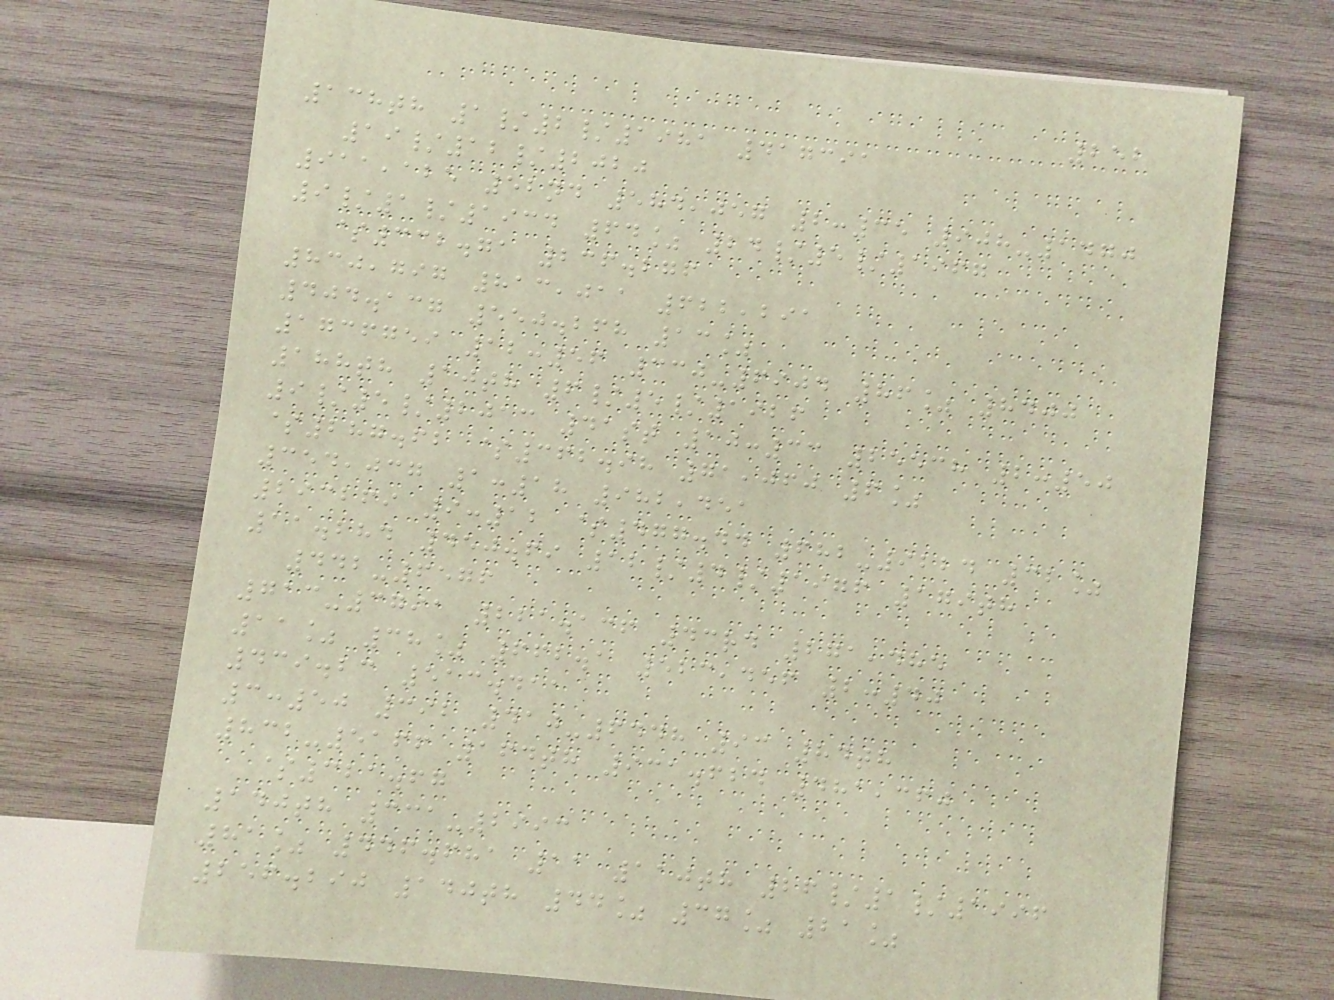252
138th 1/2/1981 417391
19/12/2020
911,125 52nd 584,057 2:35 908-1470
9/1/1934 64% 24/5/1967
$332.71 236.276
830,797 813,011 622,291
404.137 550.268 13%
1736759 12:56 330-6904 86% 8400
188th 10th 6/5/1926
9/5/2013 41st 10:33 25538 2:50
$287.62 $362.98 71,060 6%
354,037 1:18 982,451
293269 9:12 $477.44 682-9224 32%
11.284 450.69 12/4/1976 179th
442-6576
713-3791 221.136 43rd 271,485
11% 38% 662.1 523,456 2:40
439.23 513.411
3:50 392 410-6448 93 84th
832-5166 164th 931.624 481,360
$321.67
140th 331-2993
81% 446.681 11 110th 26/1/1996
256.290 140th 44% 37% 21%
